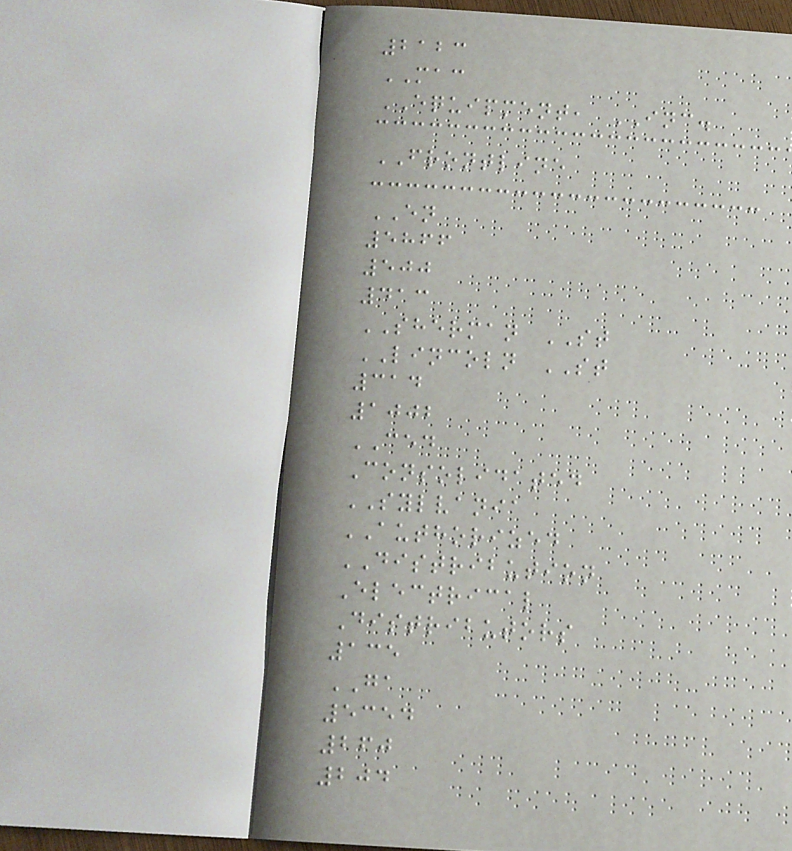2123
MAC
EQUIPMENT, INC.
FRONTLINE
EN
5866
500
413
SHERMAN ST
LINCOLN ST
314
1002
CED
Consolidated
SYLVANIA
AUTHORIZED
DISTRIBUTION
Electrical
Distributors
135
GA
5354
260
204
